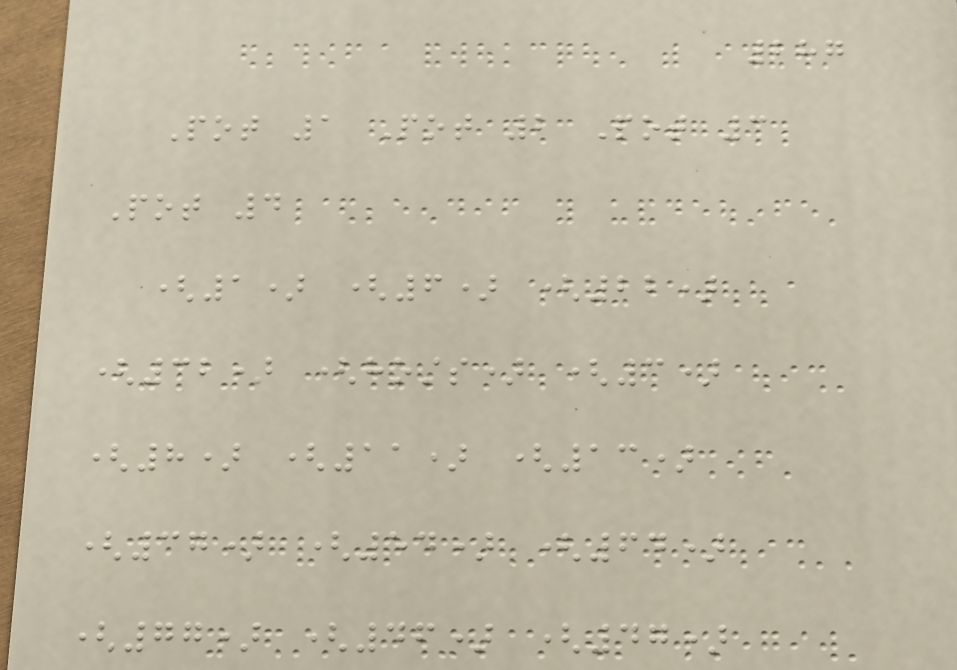287
Pot 1 Pot 2 Pot 3
Pot 4
(1) (6) (22)
(32) (hosts) (3)
(8) (11) (13)
(37) (54) (64)
(77) (46) (47)
